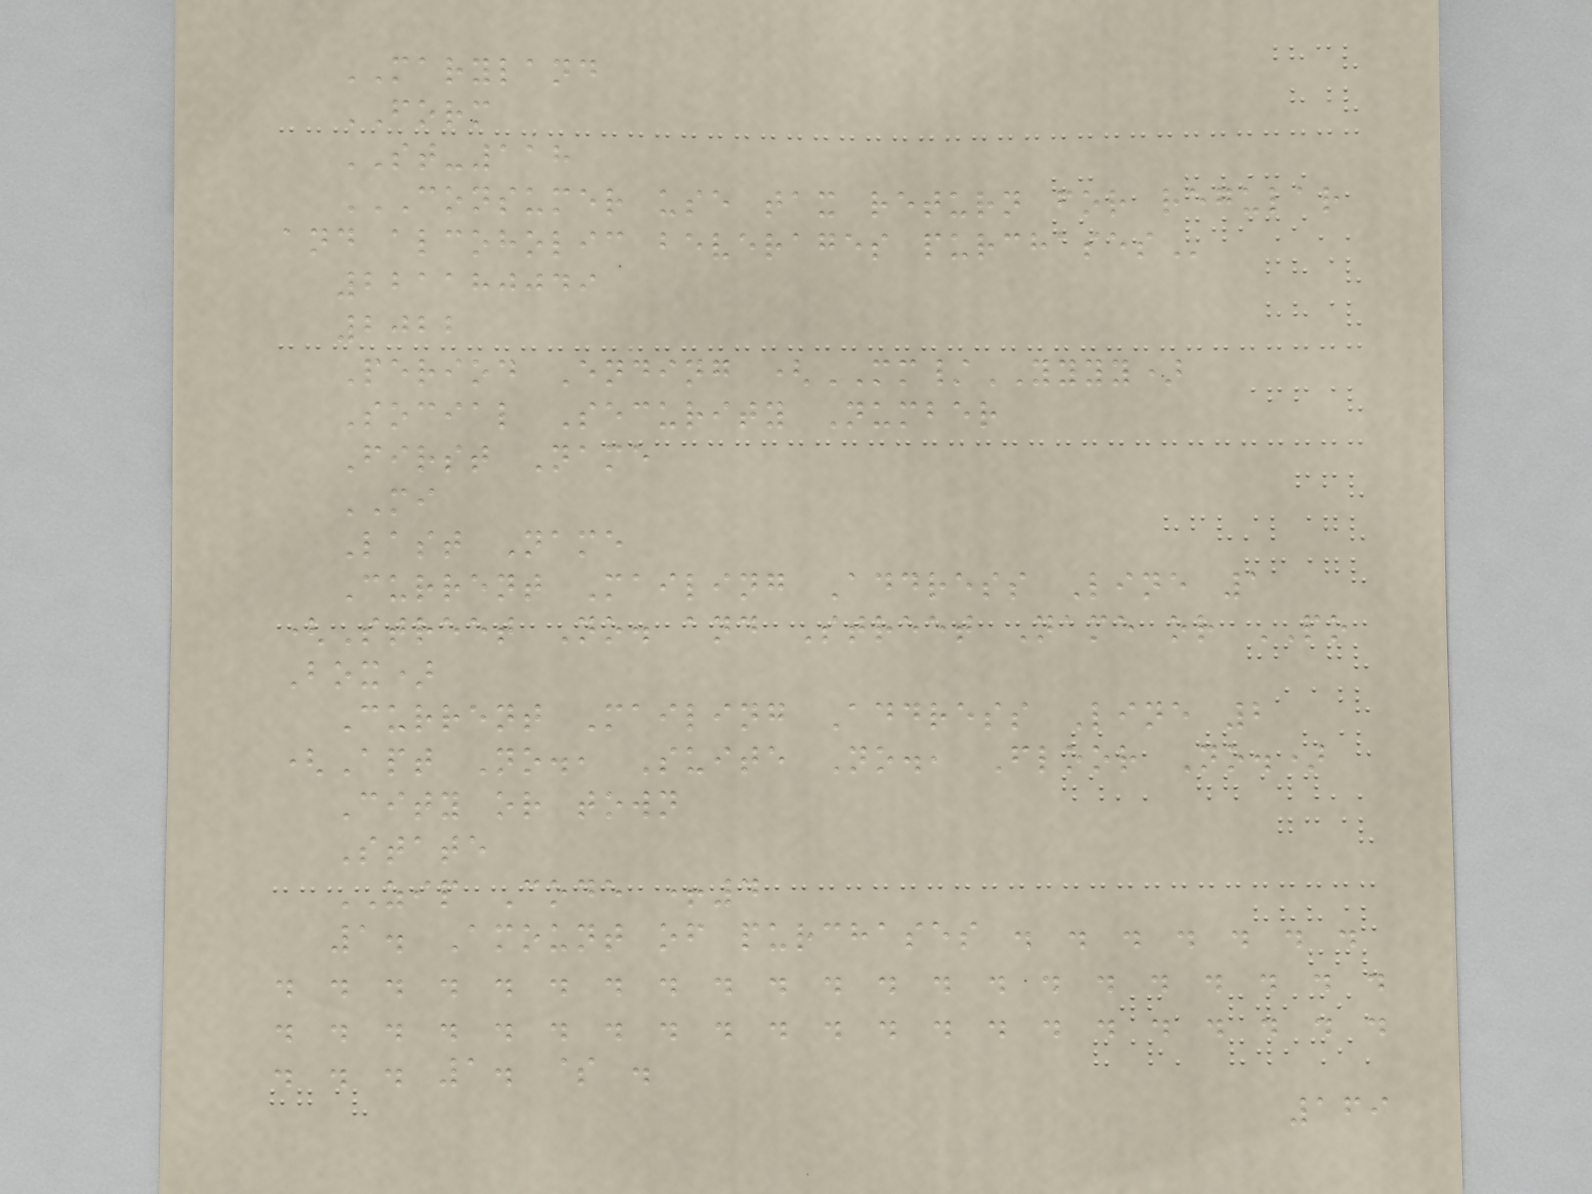MARYLAND
FORM
ST-118
CONSUMER USE TAX RETURN FOR REGULAR
AND ALCOHOLIC BEVERAGES PURCHASES
221180049
2022
Period Ending (MM/YYYY)
Social Security Number
First Name
MI
Last Name
Current Mailing Address Line 1
(Street No. and Street Name or PO
Box)
Current Mailing Address Line 2
(Apt No., Suite No., Floor No.)
City or town
State
ZIP Code +4
1. Amount of purchases . . . . . . .
. . . . . . . . . . . . . . . . . . . . .
. . . . . . . . . . . . . . . . . . . . .
. . . 1. $ .
169
